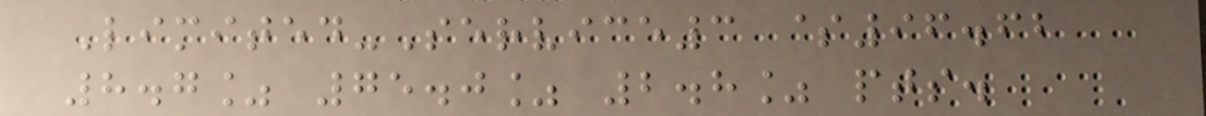Limited-Service3 $96.62
8.7% 75.0% 2.8% pts.
